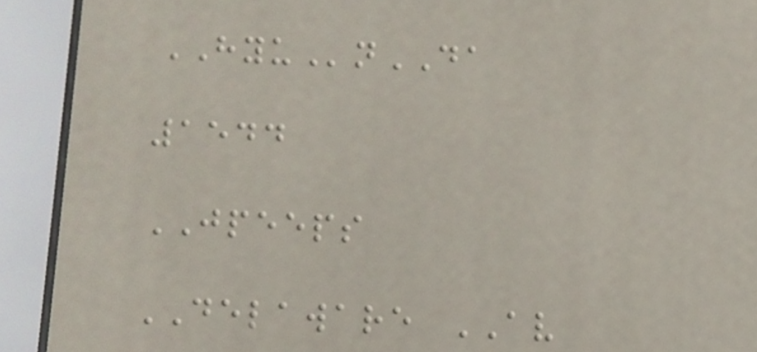HYUnDA
1544
JPEEPS
DELAWARE AV
